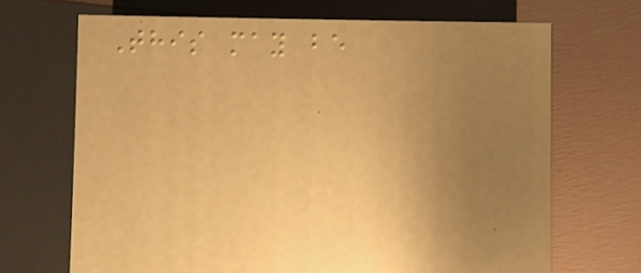This may be
